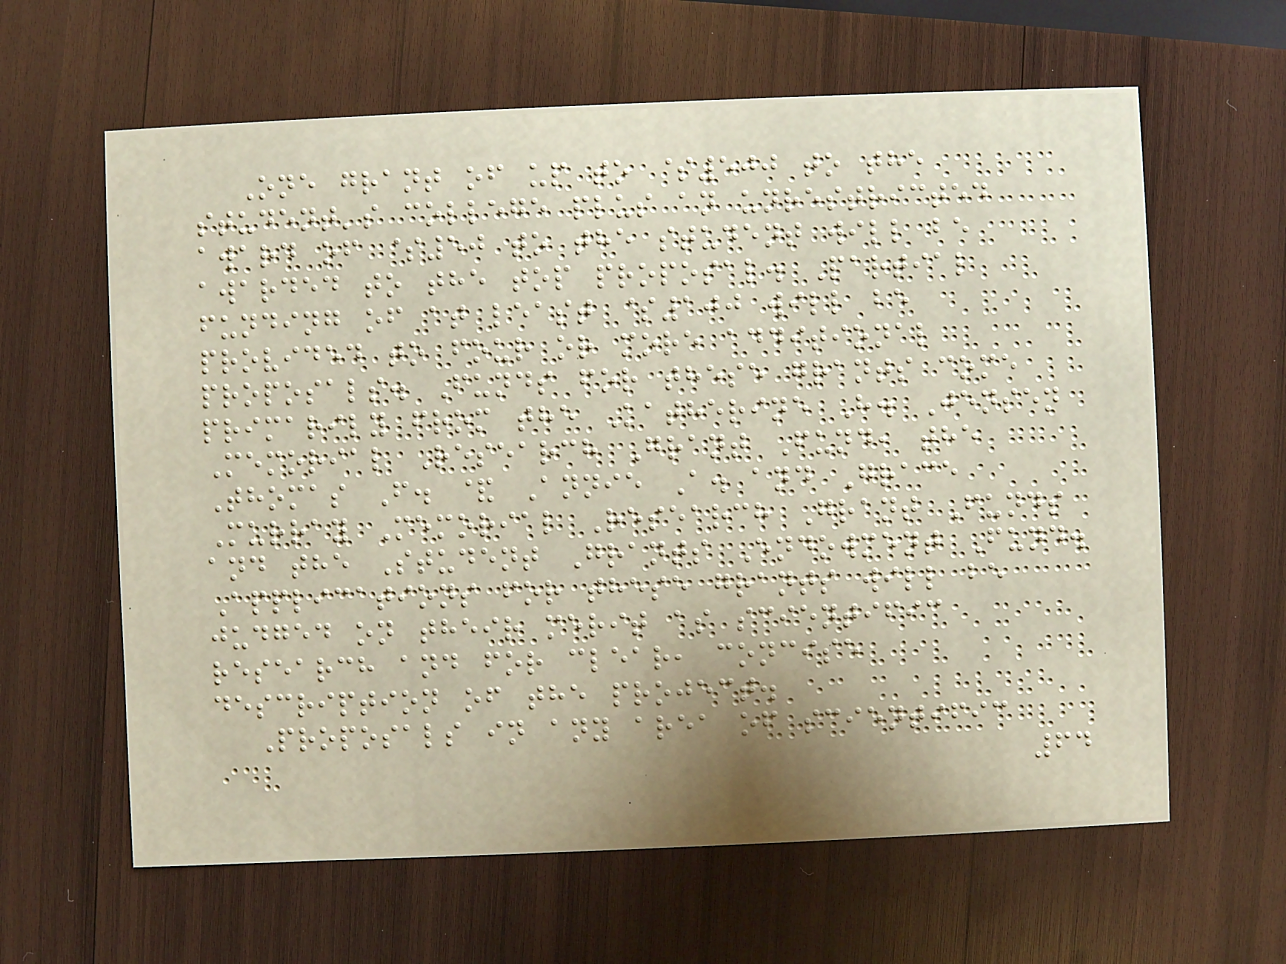One grant of up to $500 to the
student's college plus an unrestricted
award of $50 to the student will be
awarded to the top proposal. Partial
funding of at least $100 will be
provided to four or more additional
proposals. Funds for these grants come
primarily from the Katherine H. Jensen
Memorial Research Grant Fund, the
Thomas F. & Annie A. and Grace
Murray Memorial Research Grant Funds
and the Student Grants Endowment Fund.
Applications for these grants will be
judged on their merit as scientific
research and for clear, concise
description of the project.
Proposals in any area of scientific
64
